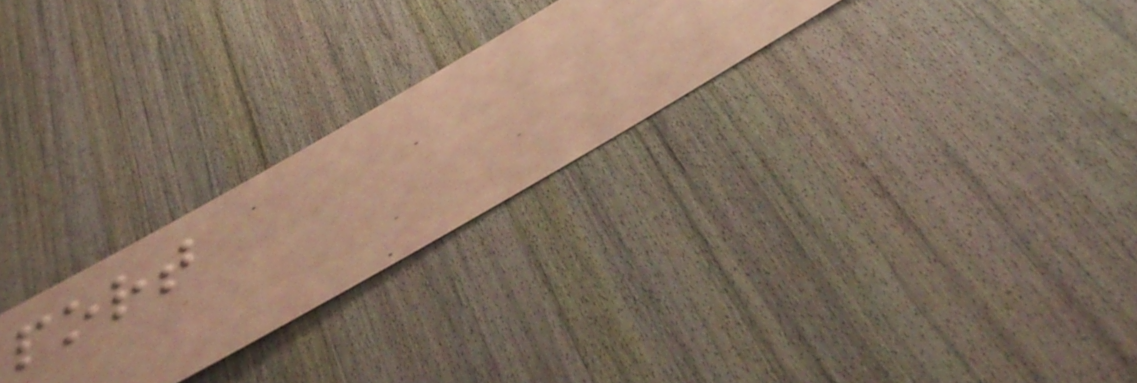port
